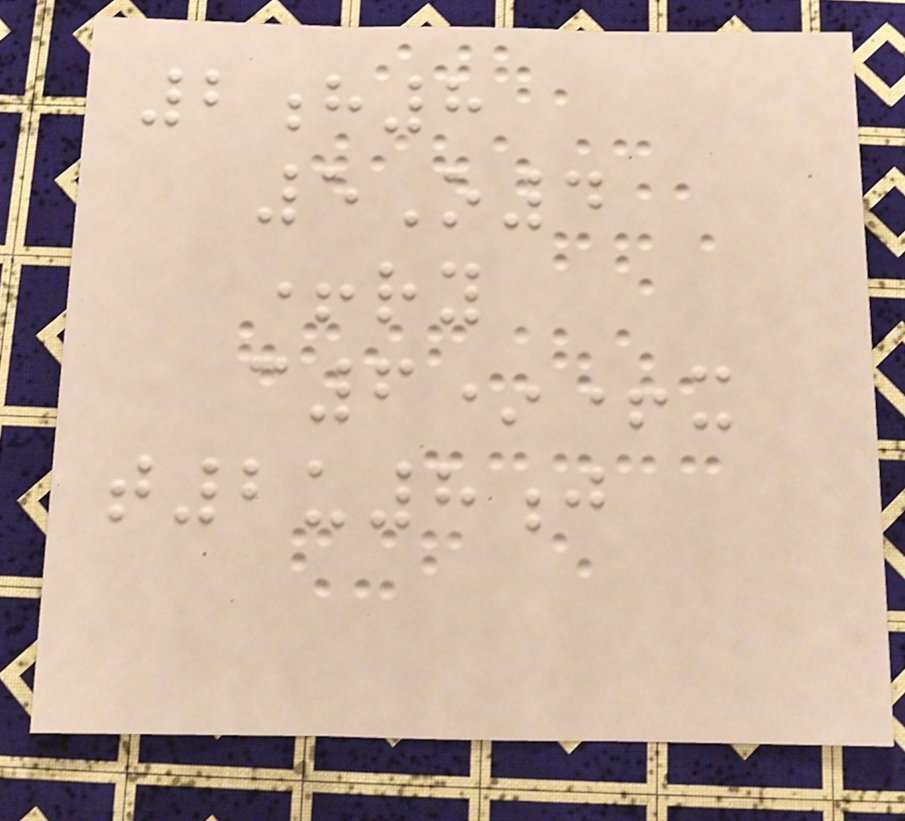2h8
5O4
+ry
c6*+x
t2u8j
